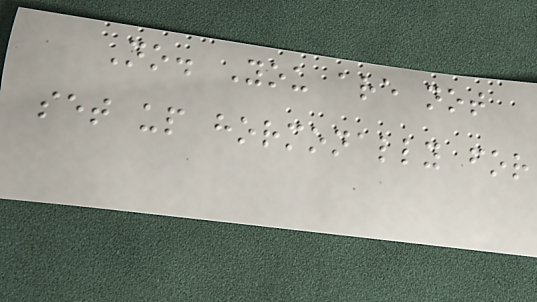No. You are not
set up hormonally for
